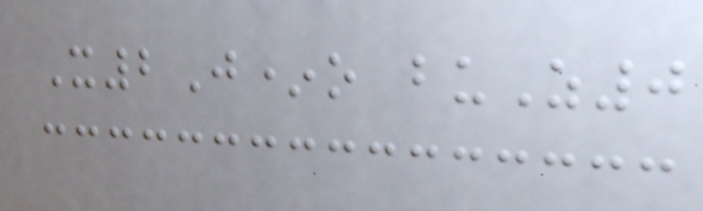X2J*o buZ0
